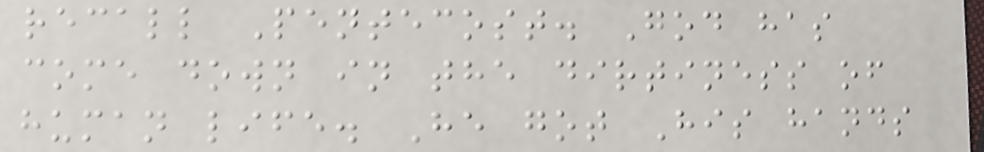recall Pentecost. God has
come down in the dirtiness of
human life. He got His hands
